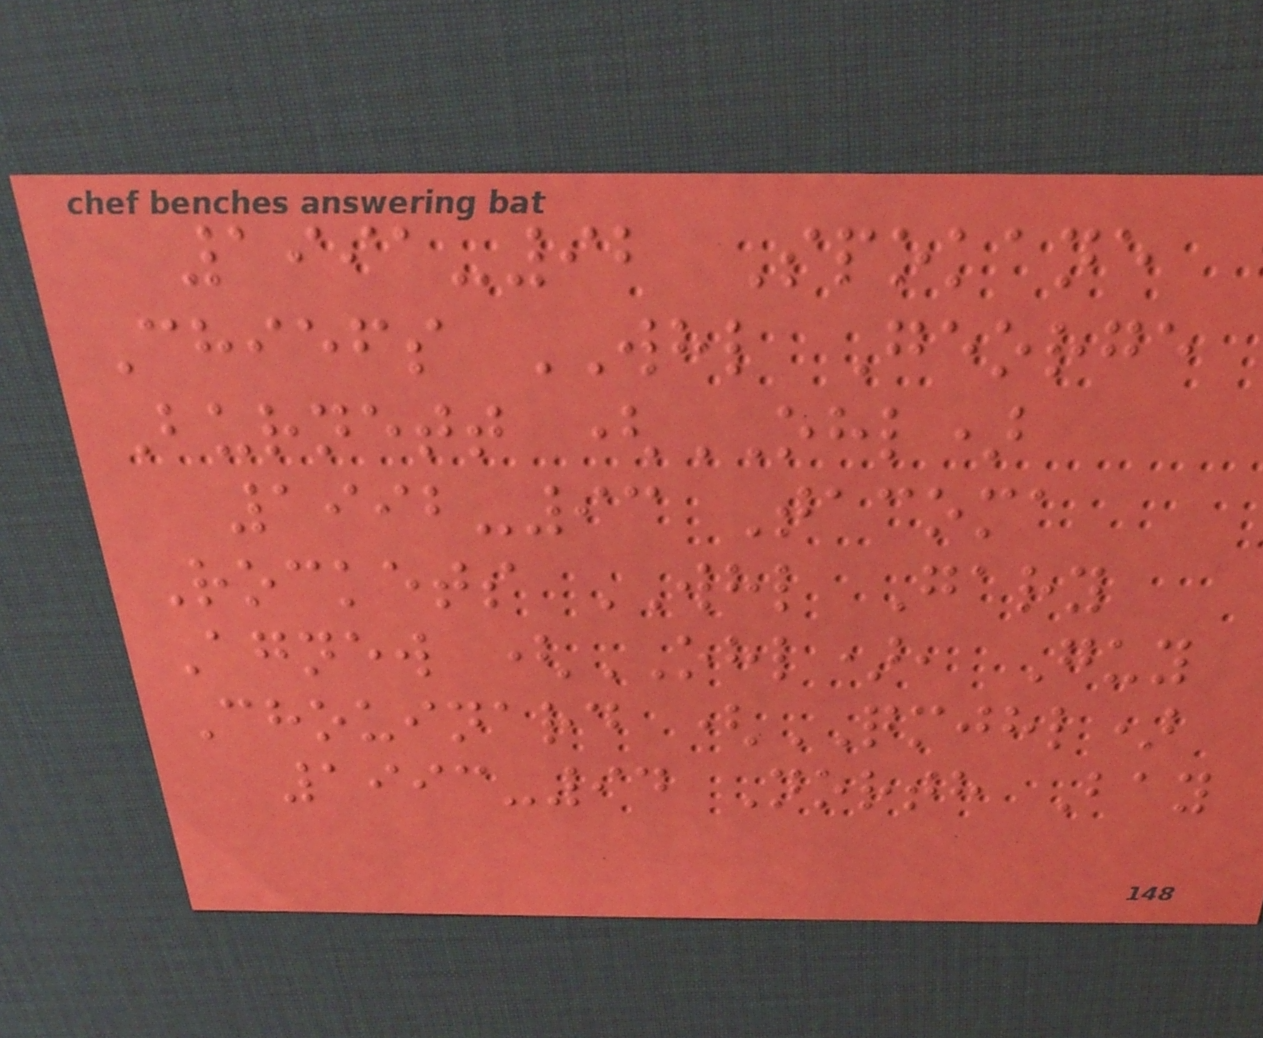1991-92 Spokane
Chiefs WHL George
Burnett (OHL)
1992-93 Tacoma
Rockets WHL Gary
Agnew (OHL), Guy
Chouinard (QMJHL)
1993-94 North Bay
